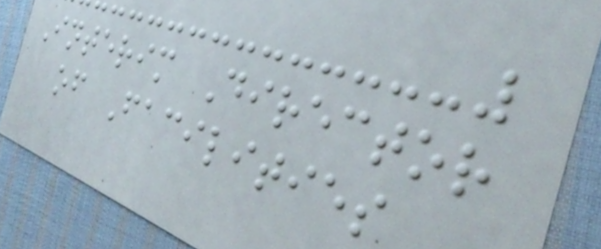Interim Director
of Facilities
